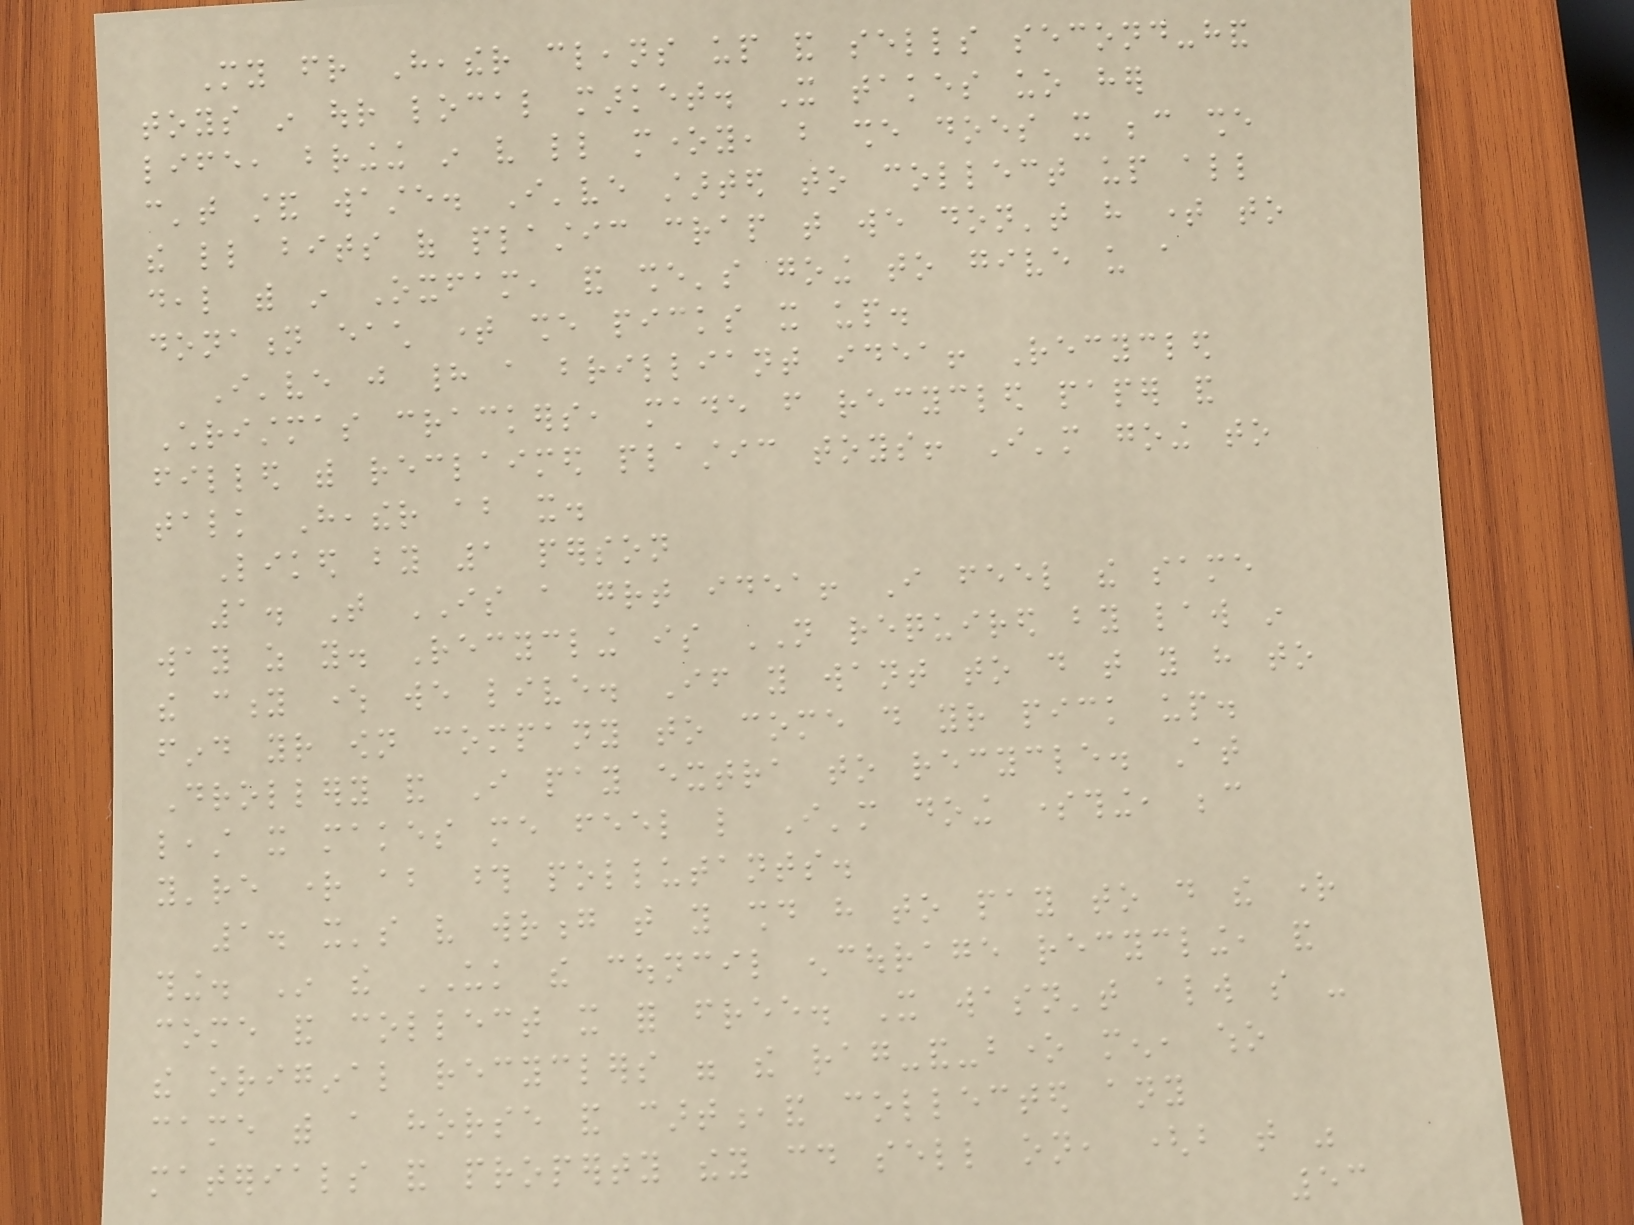My friend Heather cleans up and sells second-hand
toys in our local market. It takes uo her
life, bringing in very little money, but she does it because she
can't stand waste. I've started to collect up all
the little bits of plastic crap that we don't have time to
deal with in Oxfam, and she's going to give us a
donation each time she picks it up.
I've just had a brilliant idea! Recycled
Christmas crackers, made from recycled paper and
filled with reclaimed plastic toys! I'm going to
talk Heather about it.
Liked by 1 person
1. That IS a great idea! I feel the same
way as you. Recycling is NOT required by law in
the city where we live. If you want to do that you have to
find your own company to come do your pick up.
Drollery and I pay extra to recycle. At
least it makes me feel like I'm doing something, because
you're right about those pollutants.
1. it's very wrong that you should have to pay to do the right
thing. In the UK the council encourage recycling, and
come and collect it for free. It wasn't always so -
the original recyclers were the rag-and-bone men, who
came with a horse and cart,and collected any
materials and property they could sell on, (but that was
53
